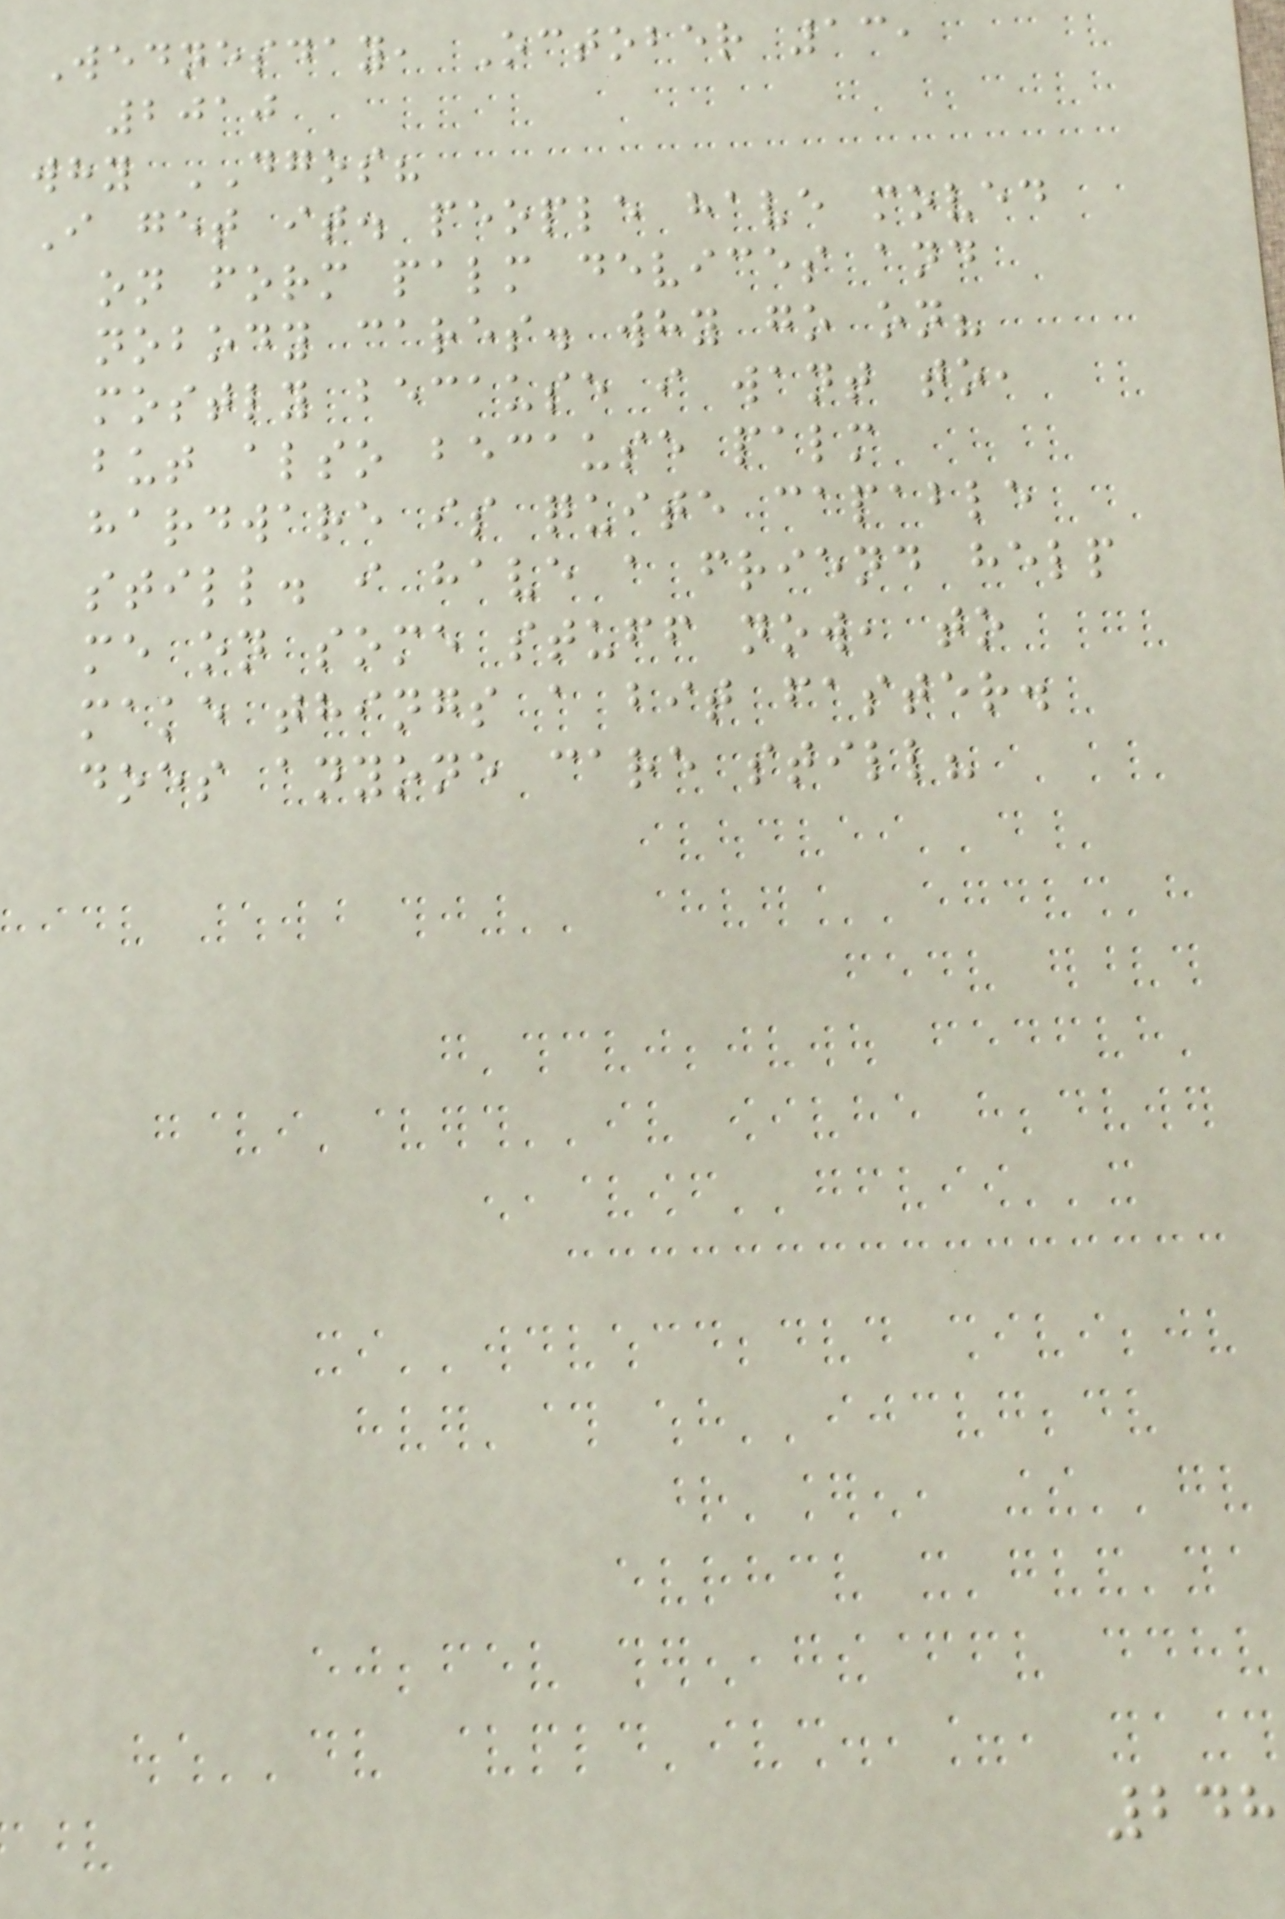Wednesday, October 13,
2010
why DGOS?
I get it. people have moved
on form palm devices and
nobody cares. why go on?
mostly because i want to,
but also because palm
hardware is quite capable
still. i have a friend help
me on some stuff now, to
make things a bit faster.
does anyone care still?
248
